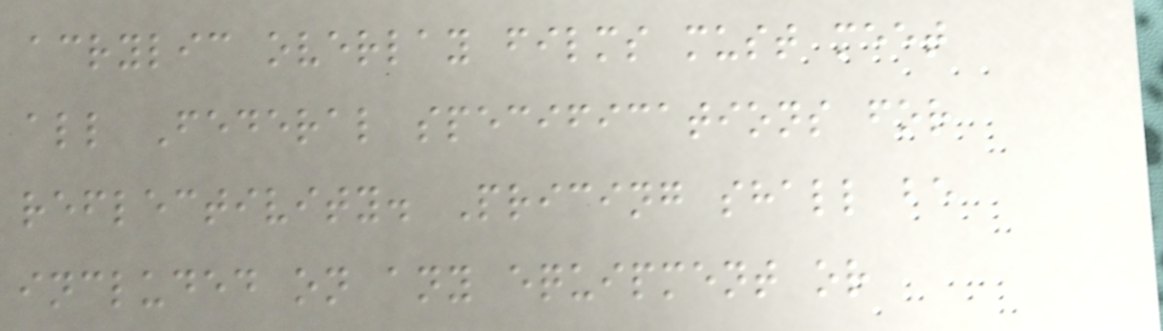acrylic overlay films must meet
all Federal specifications for
reflectivity. Pricing shall be
included on any equipment or
